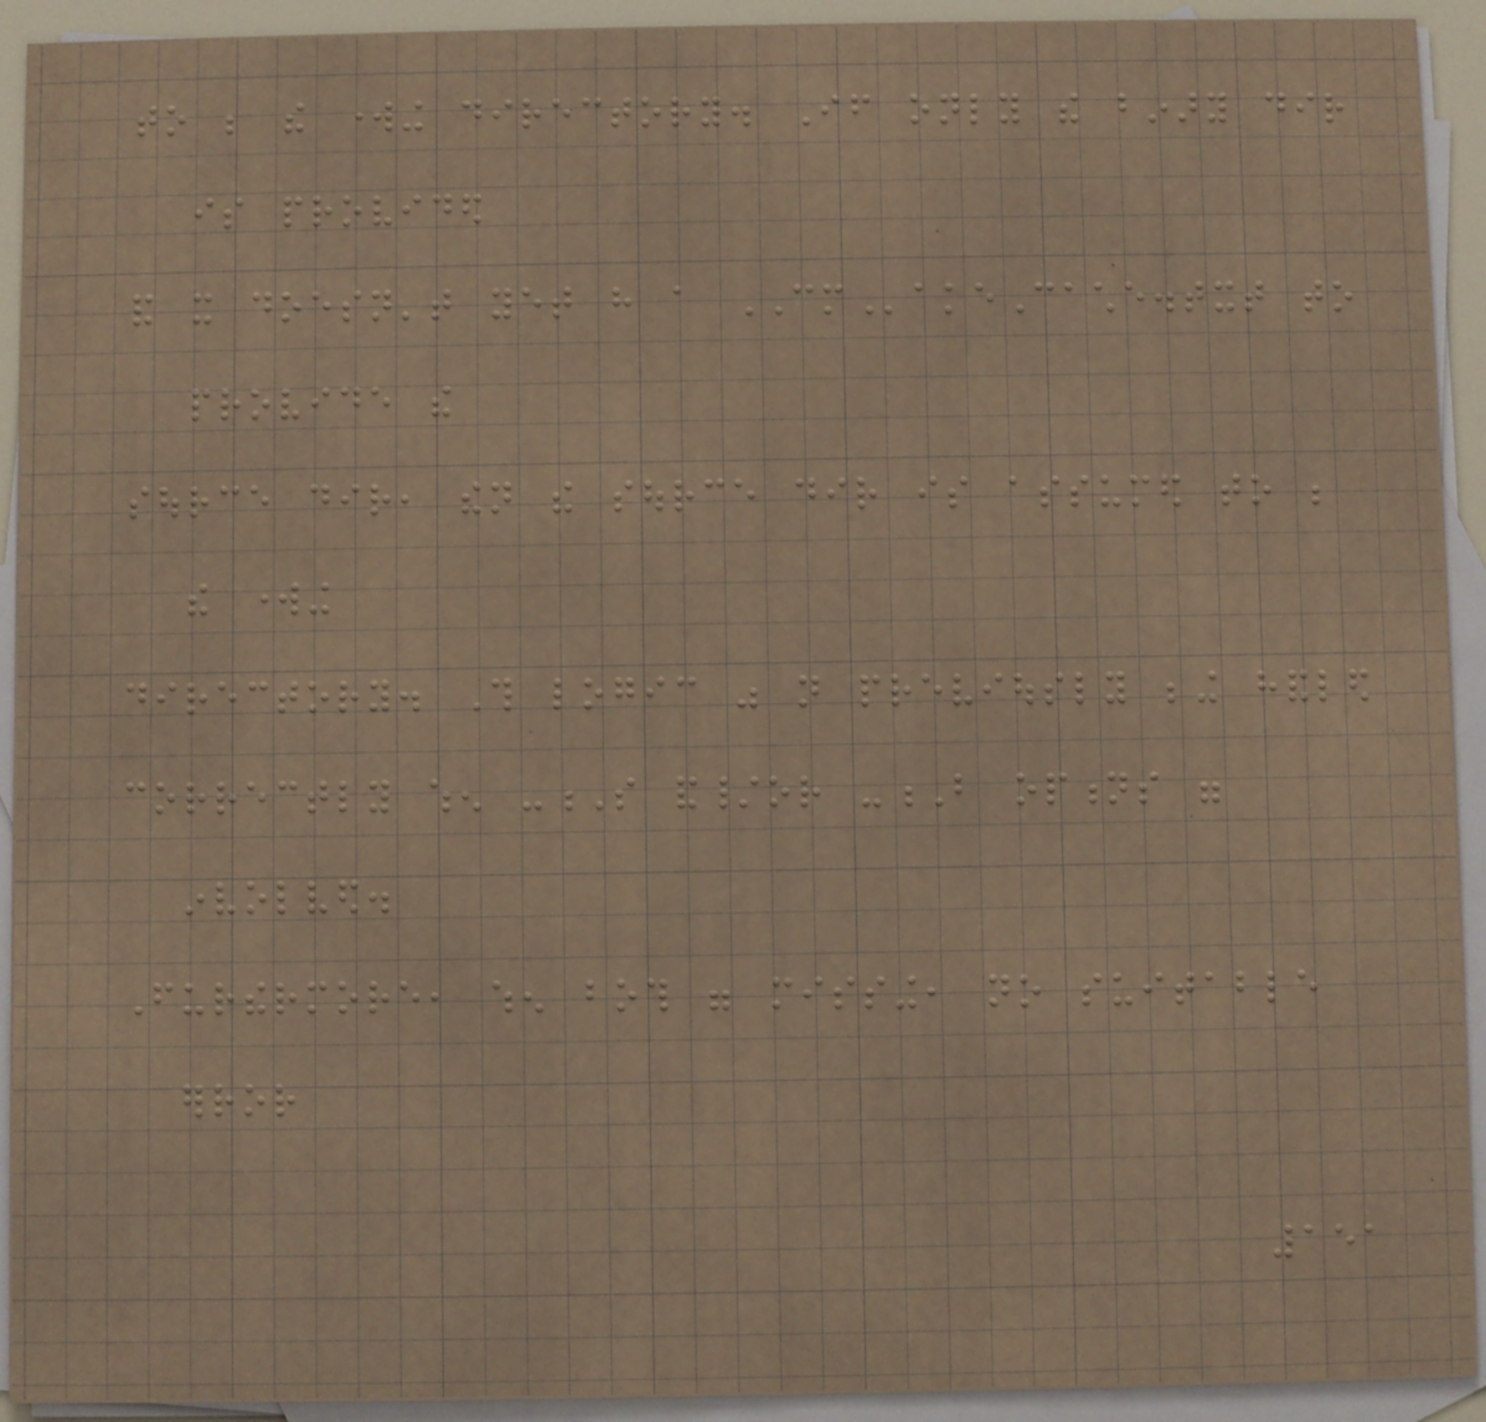to be the working directory. If only the binary dir
is provided
and it doesn't yet have a CMakeCache.txt to
provide the
source dir, then the source dir is assumed to be
the working
directory. This logic was not previously being handled
correctly when -S and/or -B options were
involved.
Furthermore, when both were missing, no suitable
error
151
